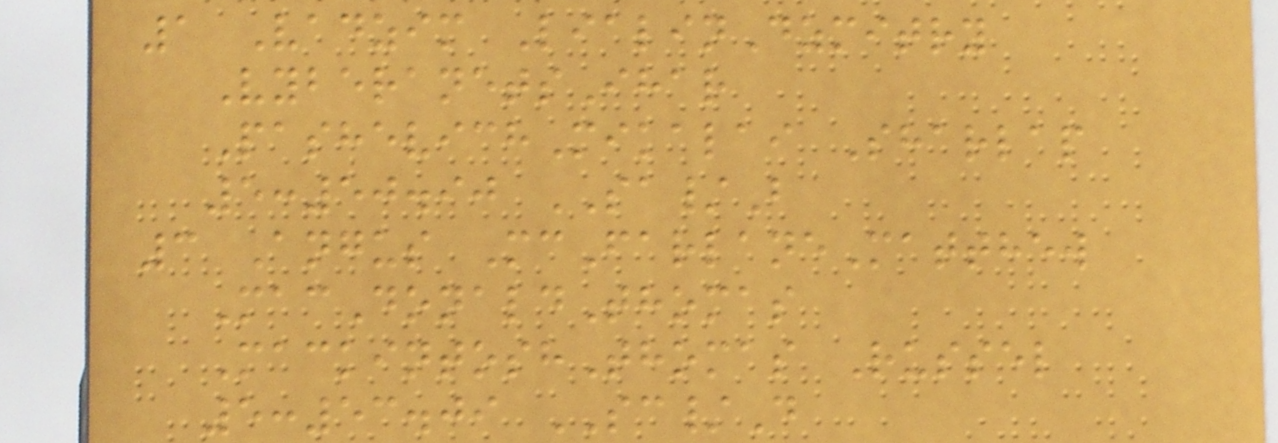1 Vadzim LialinDzmitry
VyberanetsIhar
PashevichMikalai Sharlap
5:50.90 SA/B
3 Angus McFarlaneMatthew
MacDonaldThomas
MackintoshThomas Russel
5:53.09 SC/D
